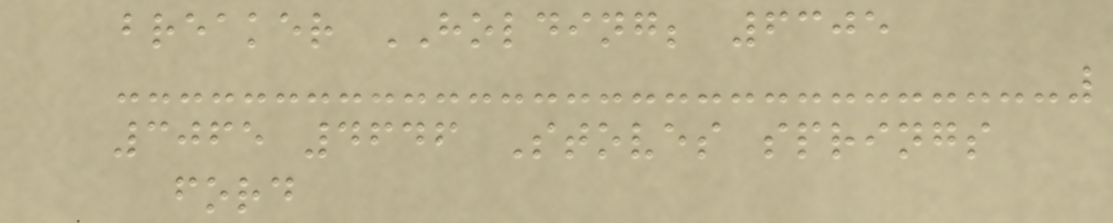breaker HOLDING; 6305
3065 4646 Stoves springs
ford
